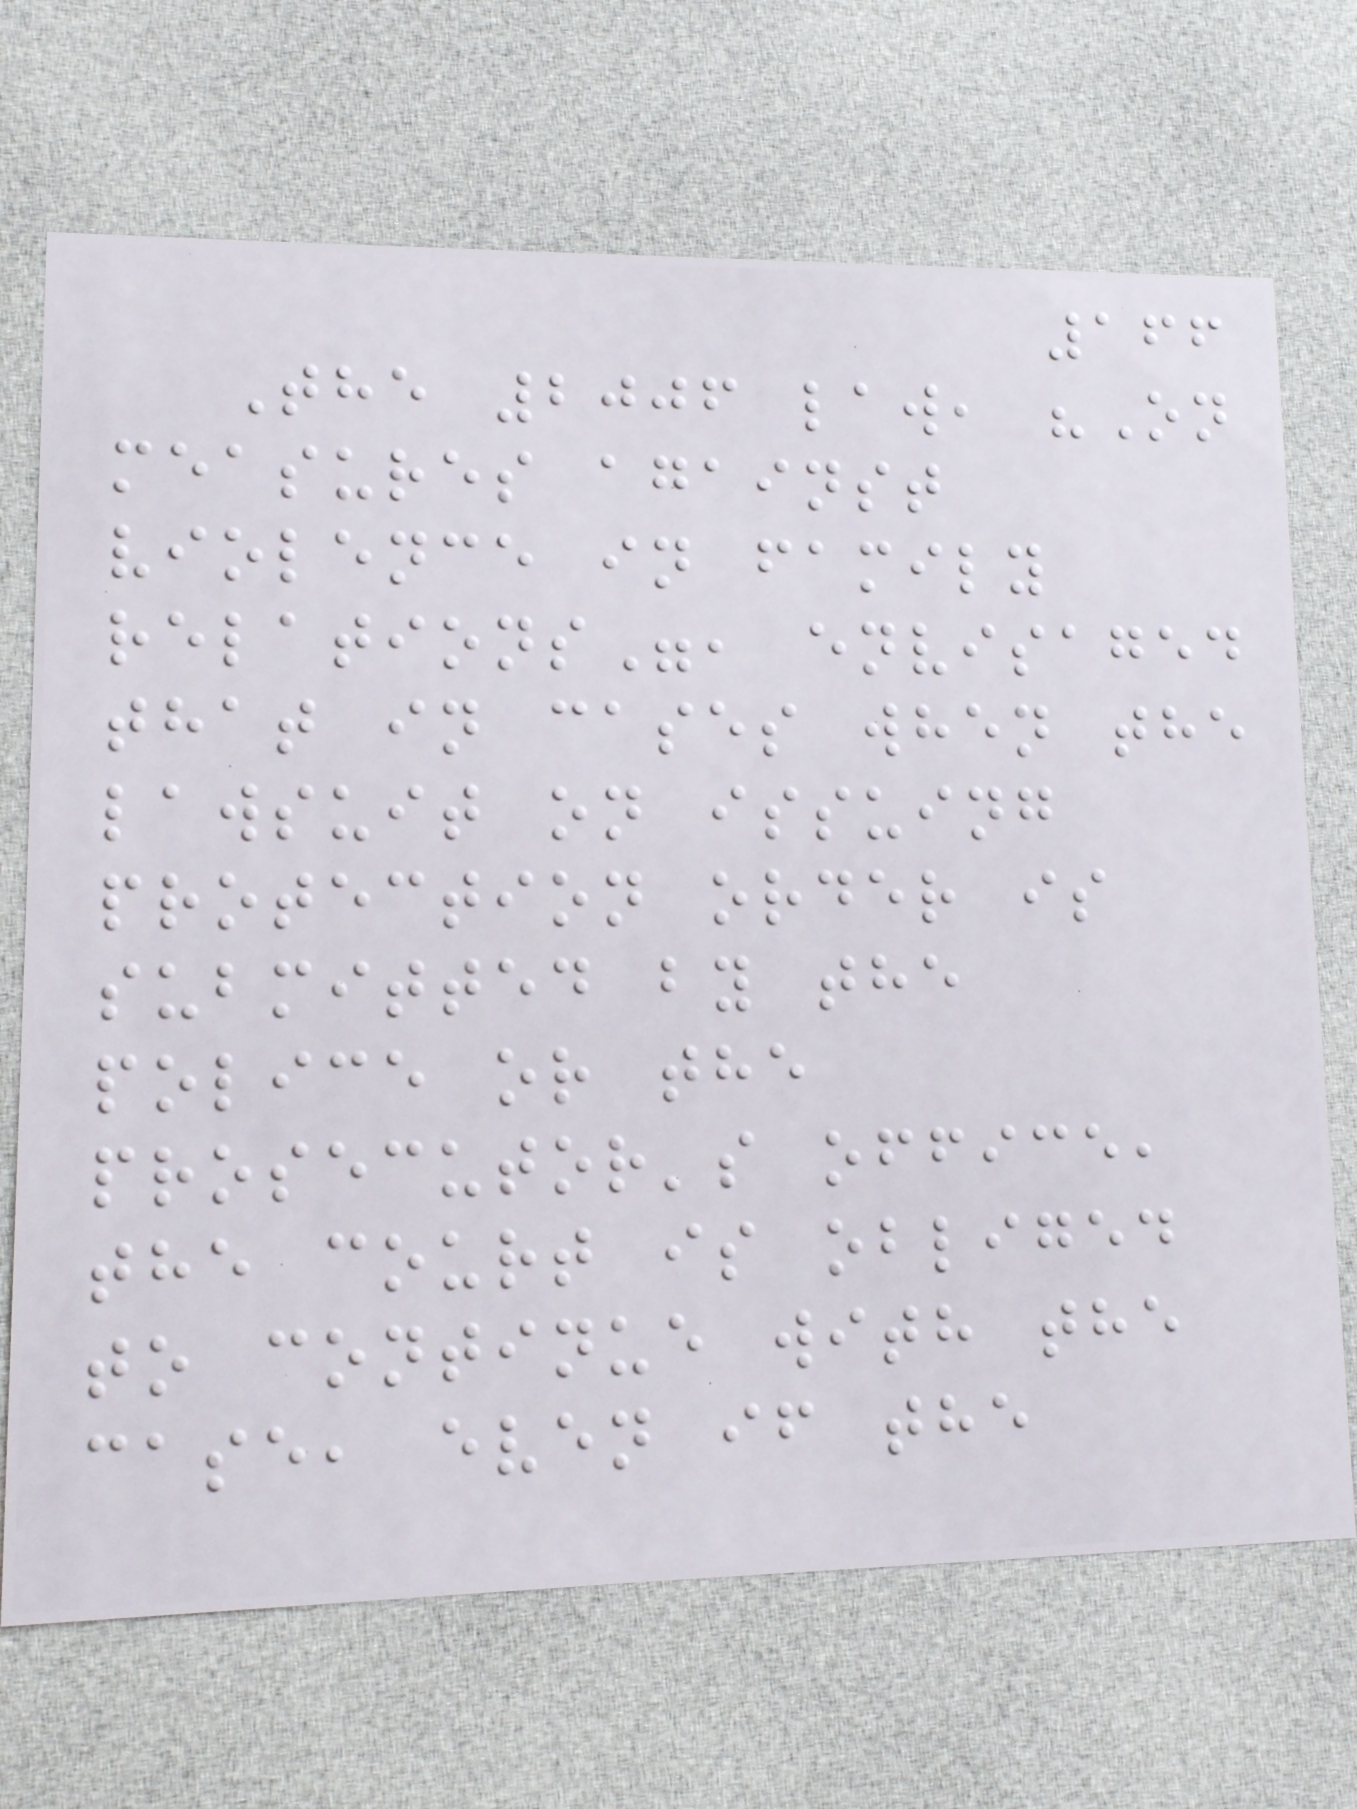166
The 2006 law, "On
measures against
violence in family
relations", envisaged
that in cases when the
lawsuit on issuing
protection order is
submitted by the
police or the
prosecutor's office,
the court is obliged
to continue with the
case, even if the
